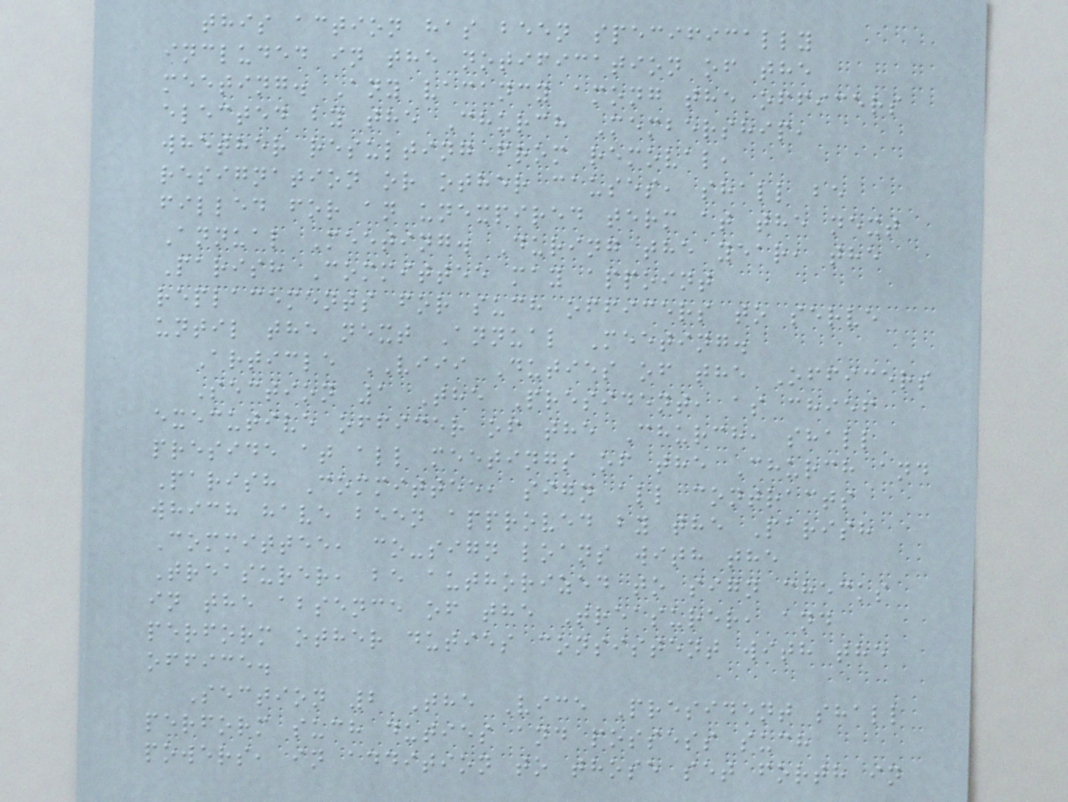this action has been specifically
included in the notification of the
meeting. Any vacancy among the officers
elected by the Church Membership,
whether resulting from removal,
resignation or other causes, shall be
filled for an unexpired term at the next
Annual Meeting. During the year, the
Parish Committee may appoint
replacements for such officers to serve
until the next Annual Meeting.
Article VIII Duties of the Officers
Section 1 The President, as chief
executive officer of the Church, shall
preside at all meetings of the Church and
Parish Committee, sign all contracts
which have been approved by the Parish
Committee, co-sign loans with the
Treasurer, be authorized to sign checks
in the absence of the Treasurer, and
perform other duties consistent with the
office.
Section 2 The Vice President shall
perform such duties and possess such
powers, in addition to those set forth in
